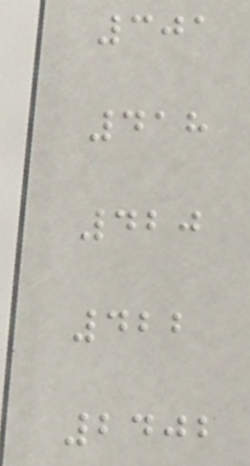301
418
420
422
2402
